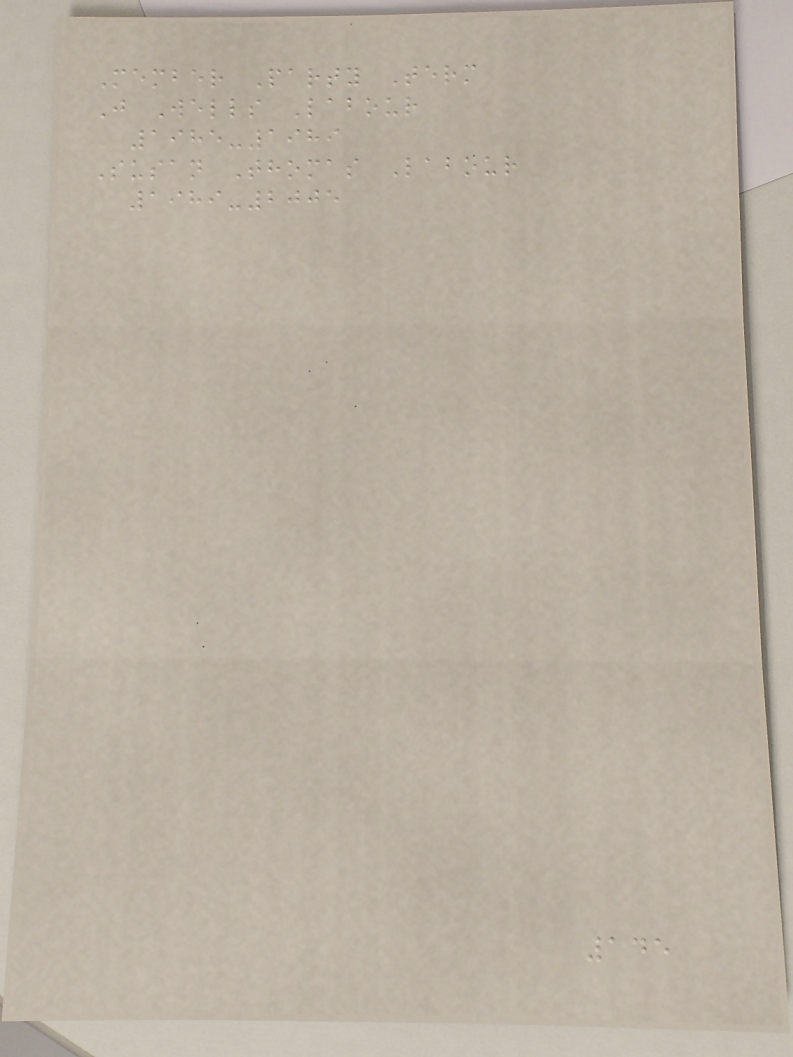Member Party Term
J Wells Labour
1985-1989
Susan Thomas Labour
1989-2005
145
